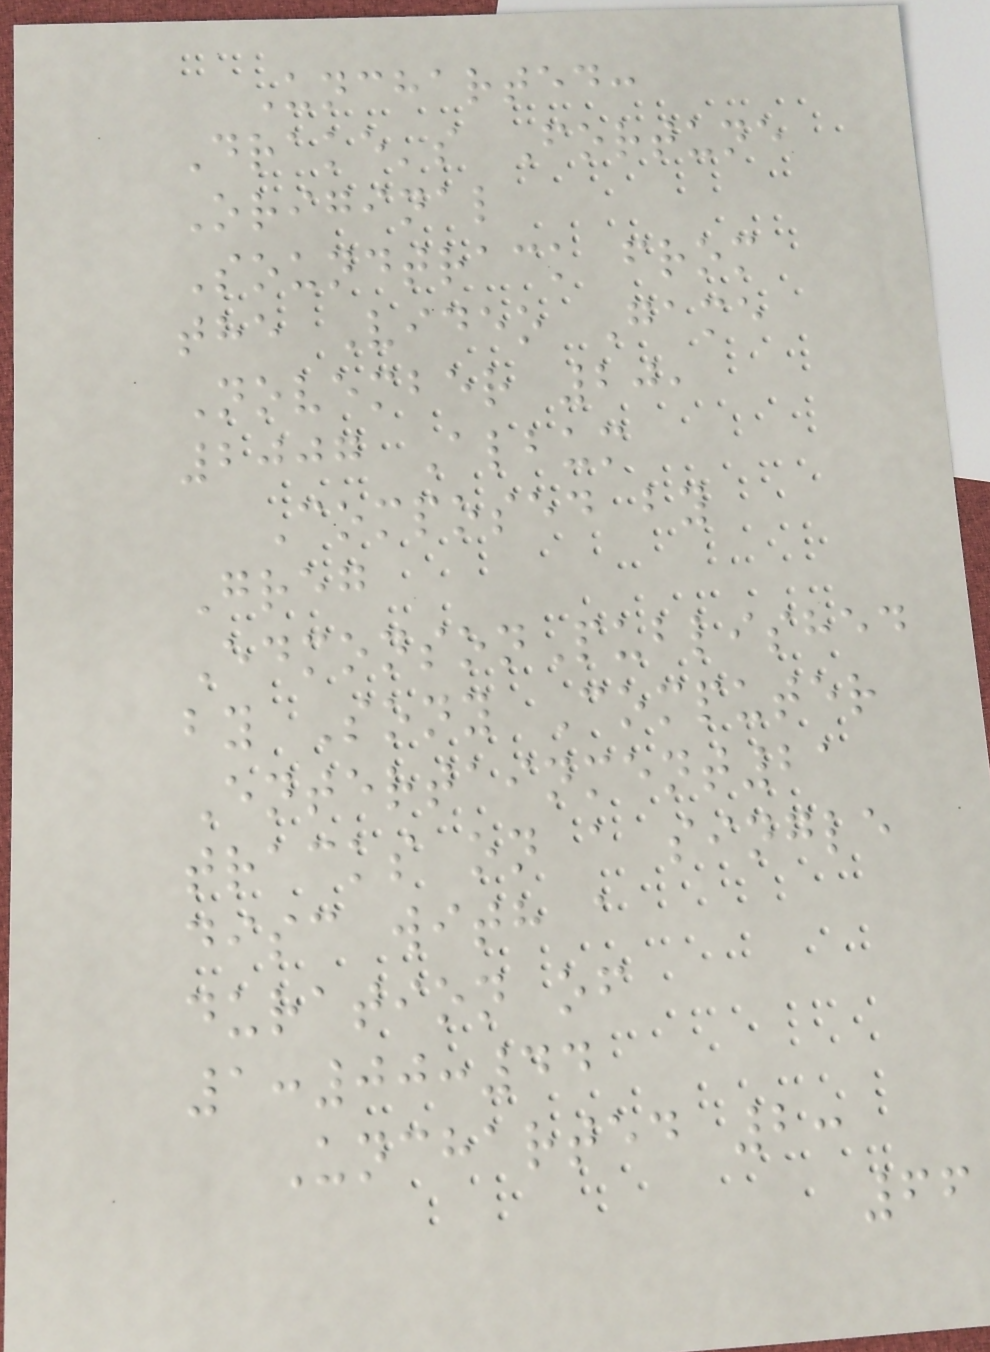Uncharted:
Drake's Fortune
Original
Soundtrack from
the Video Game
November 20,
2007 Album
Composed by
Greg
EdmonsonPublished
by Sony Computer
Entertainment21
tracks on a single
disc with a
duration of
1:00:44
Uncharted 2:
66
